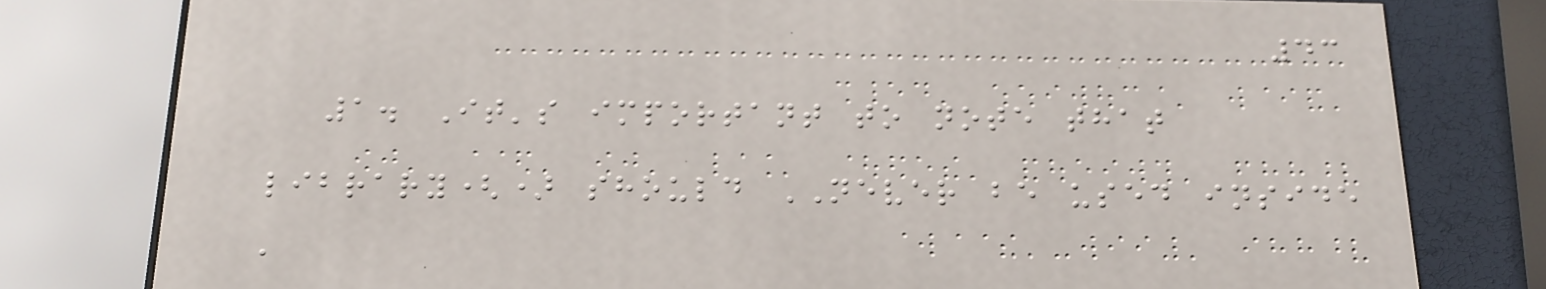43
1. It's important to note that
library() should NEVER be used inside
a
